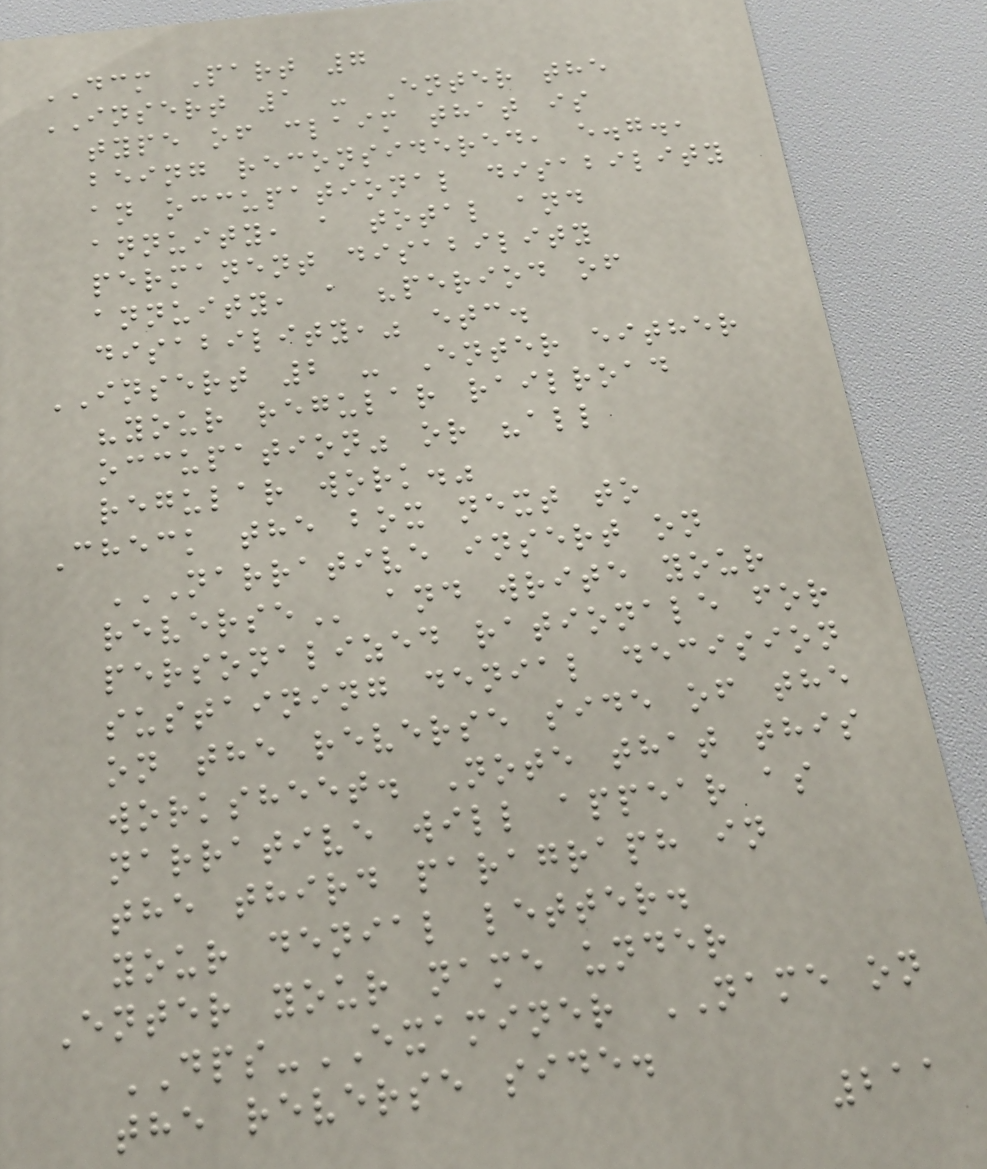DCM Part 7
INSERT 1 - Enter the
type of claim that is
being reconsidered, e.g.,
an occupational disability
annuity, a total and
permanent disability
annuity, a "period of
disability," etc.
INSERT 2 - Enter either
"your regular railroad
occupation" or "all
regular work."
Check the box next to
NARRATIVE INSERT ON
REVERSE and write your
personalized rationale for
sustaining denial decision
on the reverse side of the
worksheet. Note that this
narrative will appear as
the third paragraph in
your denial letter.
Enter your name under
DPS-EXAMINER NAME on
the reverse side.
211
